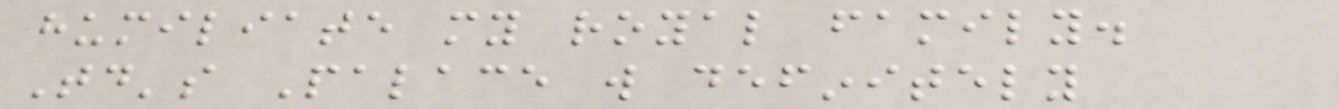humiliate my royal family.
Today's Palace will definitely
